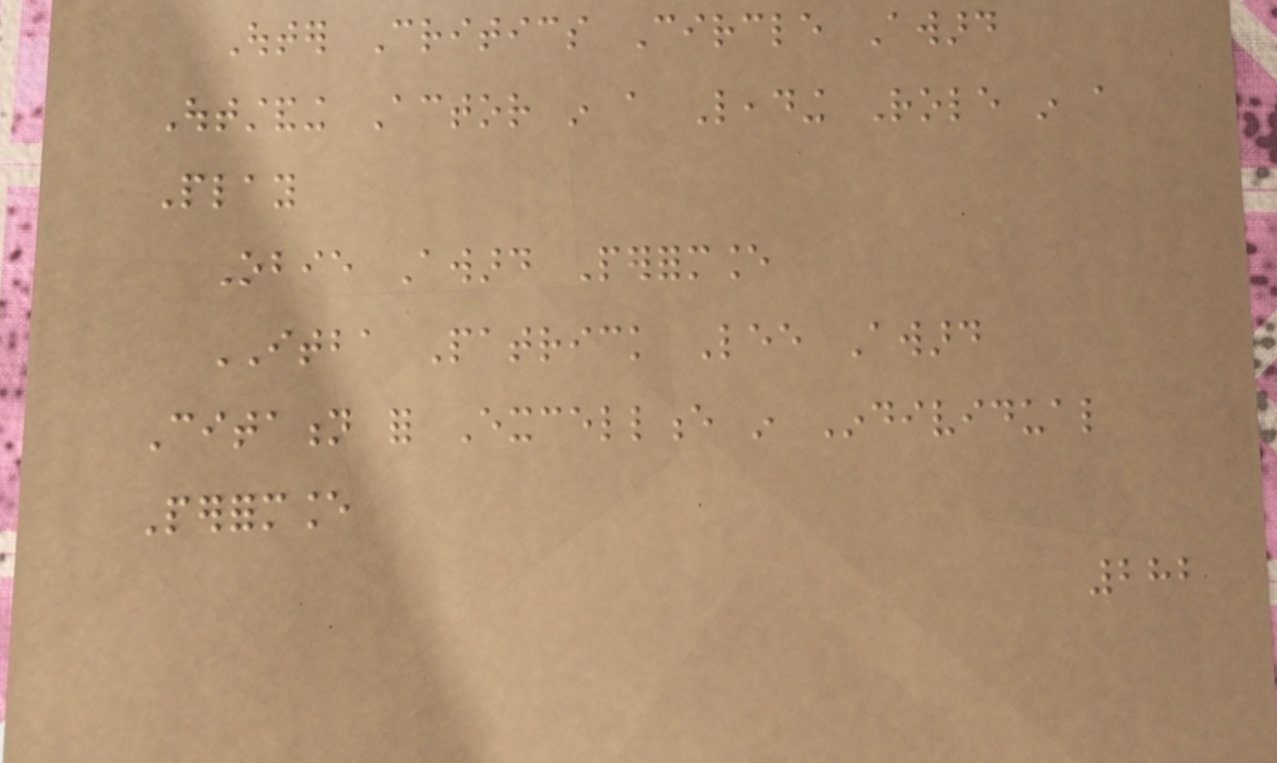Outer Critics Circle Award
Outstanding Actor in a Leading Role in a
Play
Obie Award Performance
ITBA Patrick Lee Award
Citation for Excellence in Individual
Performance
282
